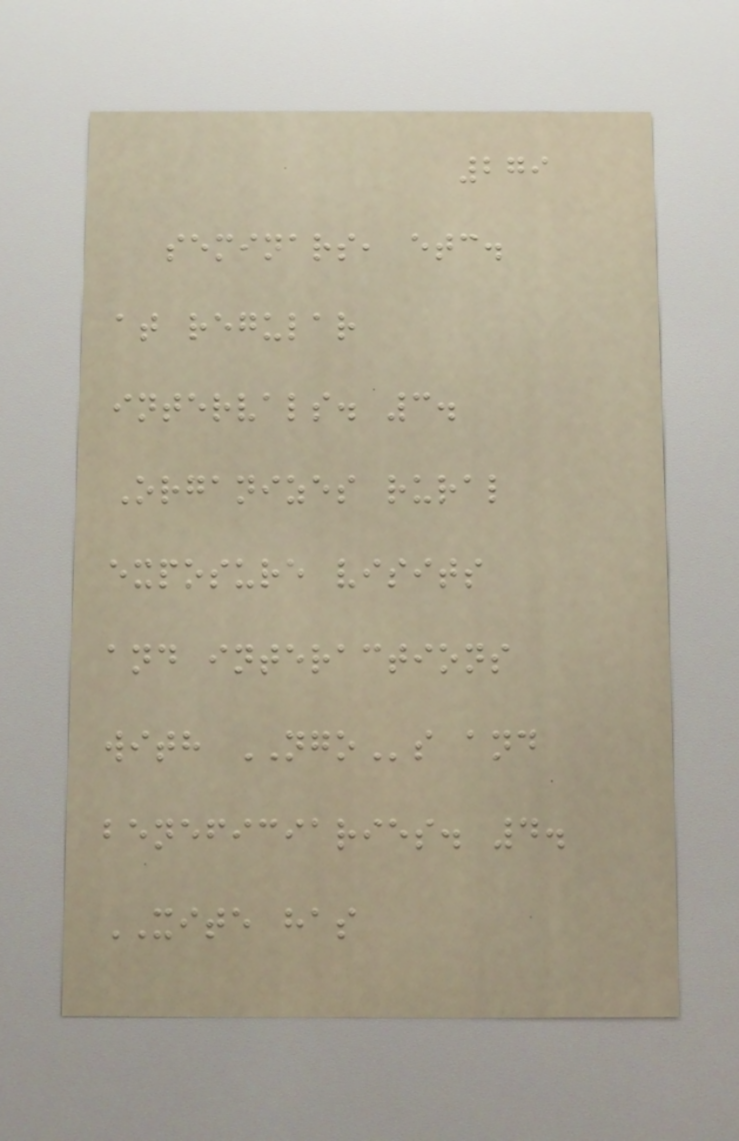279
seminars, etc.
at regular
intervals. 3.
Organizes rural
exposure visits
and interactions
with NGOs and
beneficiaries. 4.
XITE has
